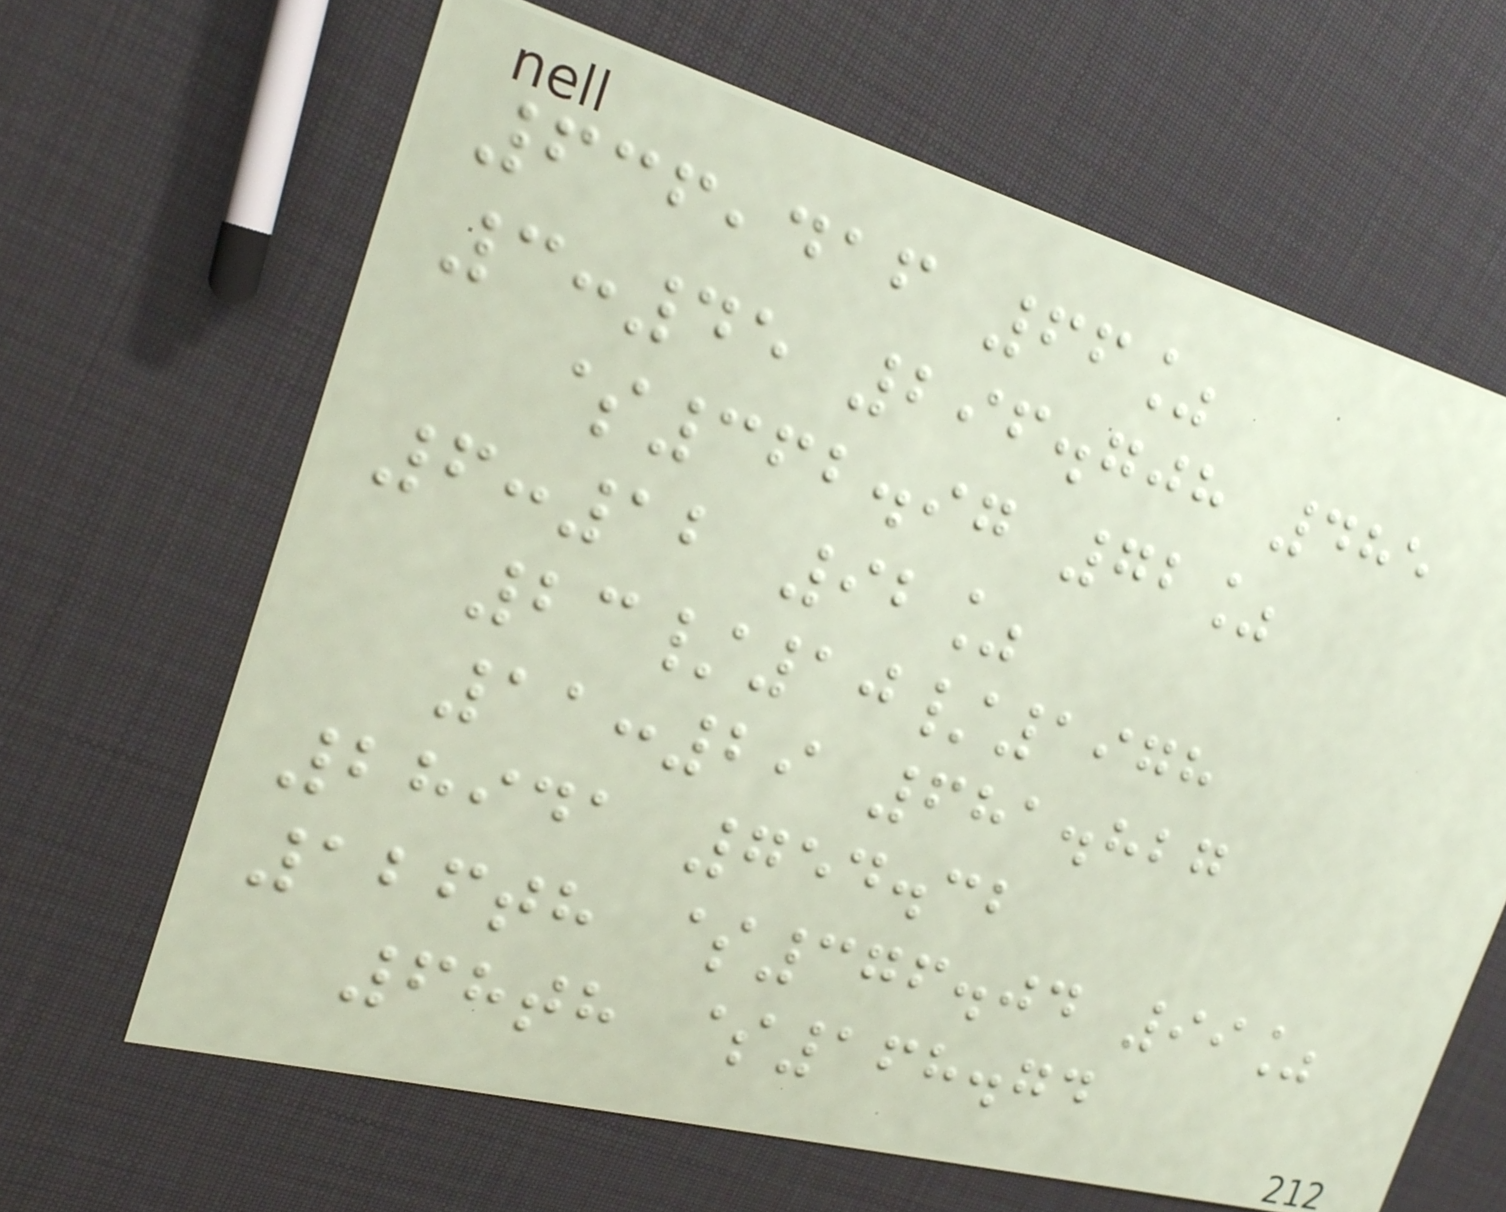636,416 66%
3:45 296.708 485
$362.97 72%
6:12 92%
23/10/1978
11:29 681.827
28941 754.32
126th $376.04 99%
68th $168.74
